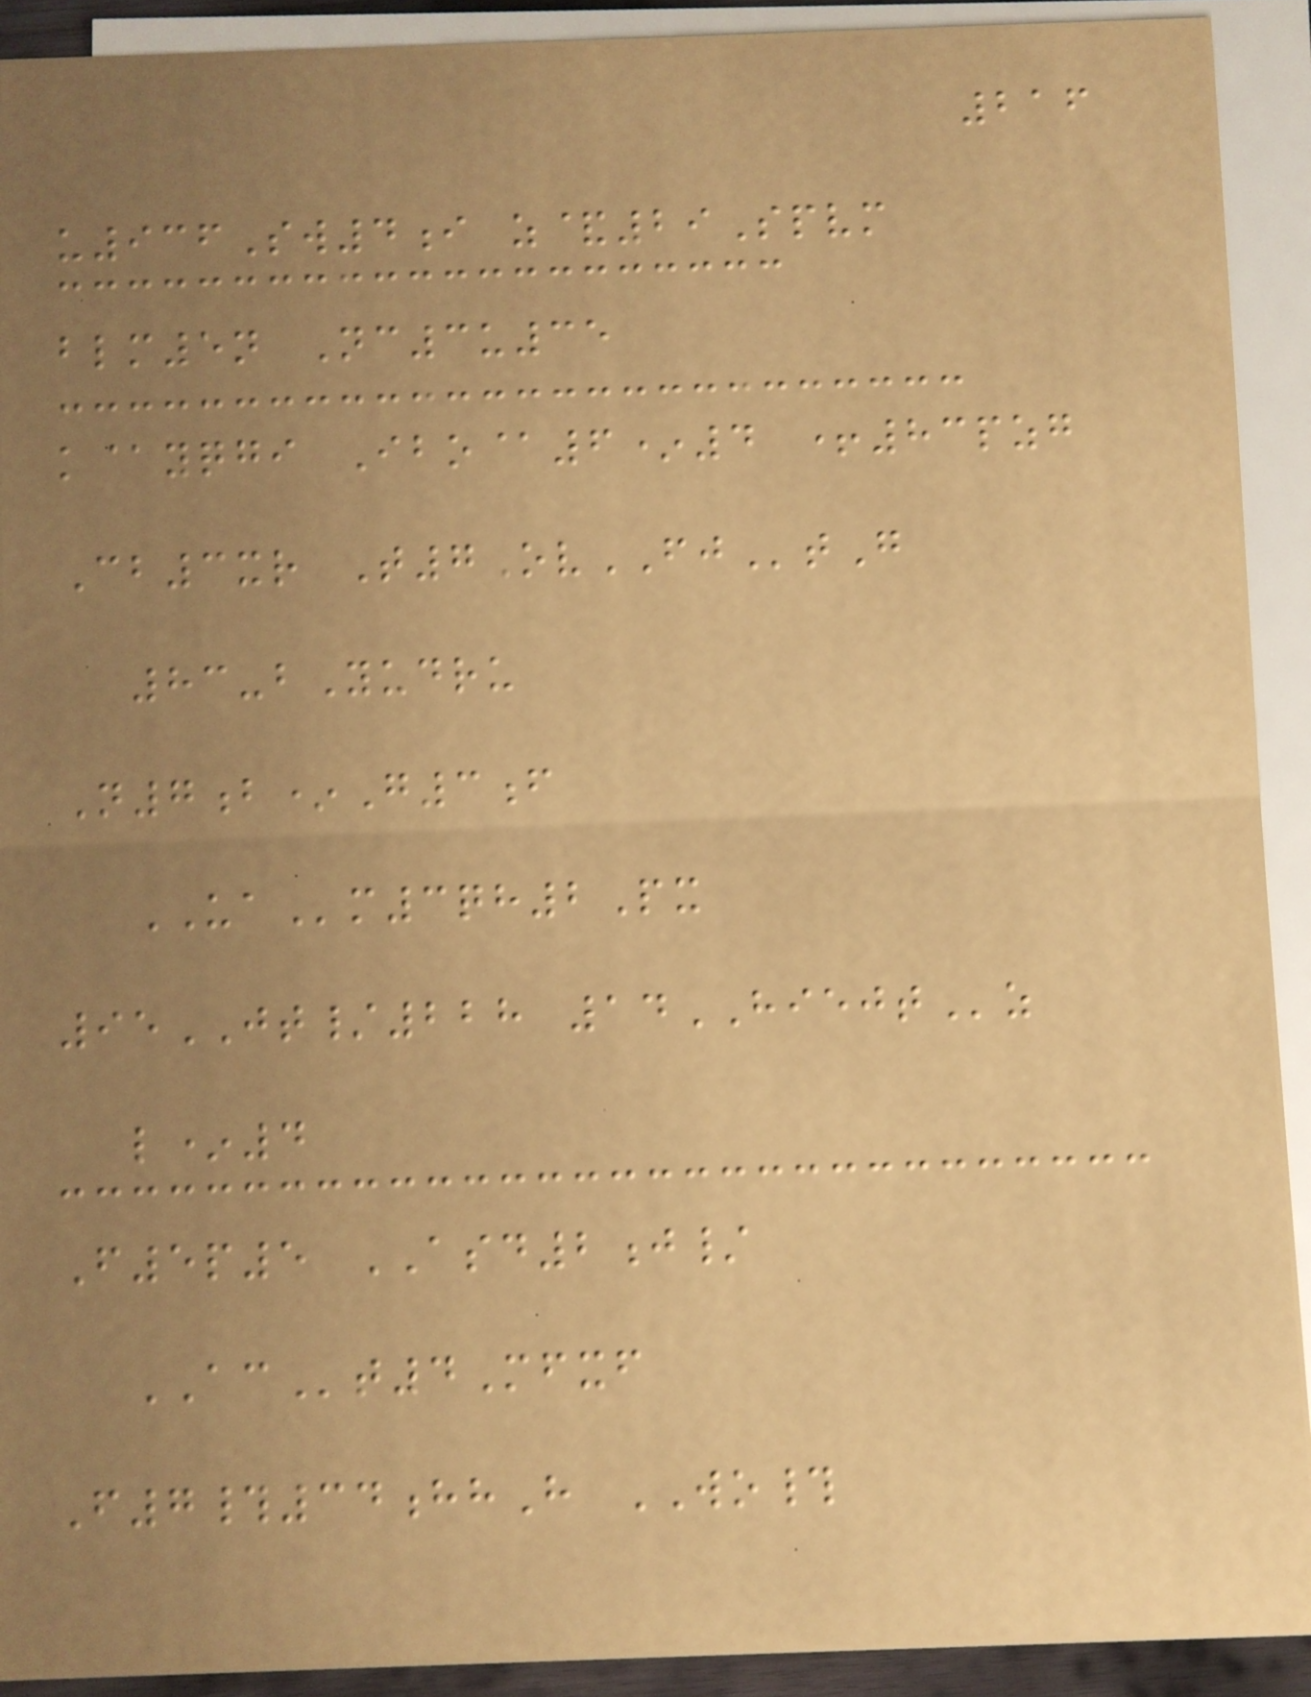216
u936Sw4i z&29Spvm
blm5n Nc3u35
k@yqgi Ibo@6*4 +83pzg
Cb3xr T7OvFJtG
83-bYudru
N7b*G3f
UAm3qh2Px
95JT/228 14HIEJTz
l*4
F5p5 ASD2j/
ACt4Mfxf
F7#34hhH WO#
